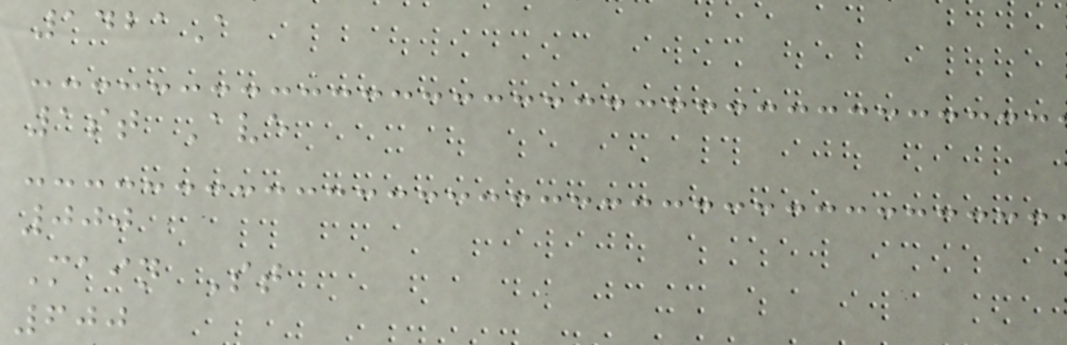1421A
1st Ave
000
Main St
600
